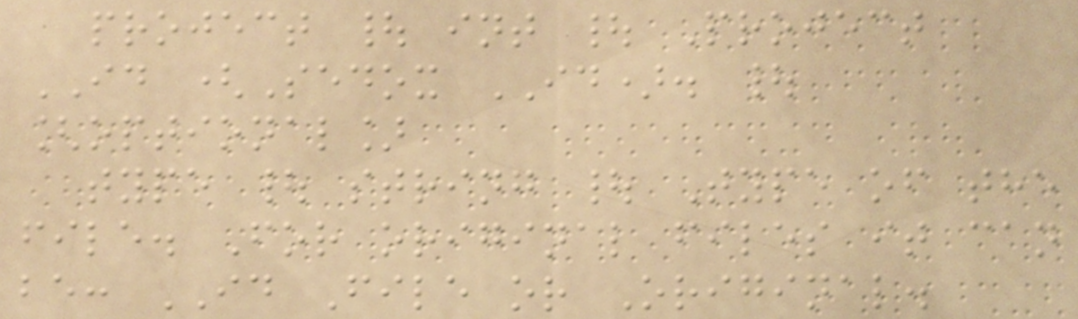project | int | Project
ID (Sedox ID). |
[optional]
type | string | Type of the
file. For original files it can
be: ID File or Original.
